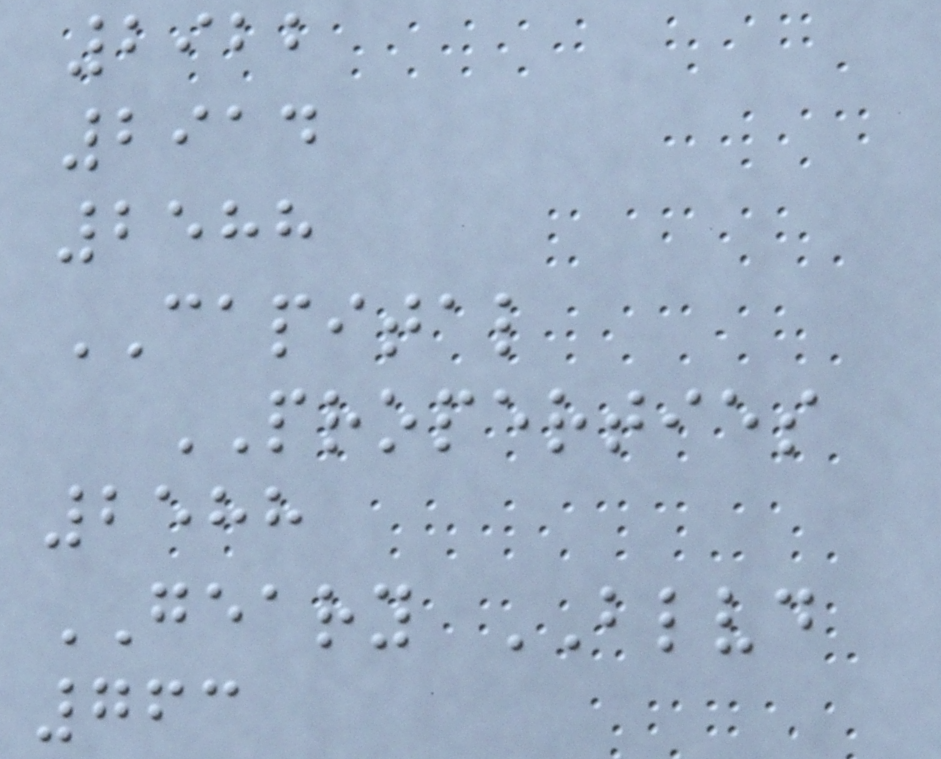2922
2914
2588
CAPITAL
PROPERTIES
2588
GEARY BLVD
763
